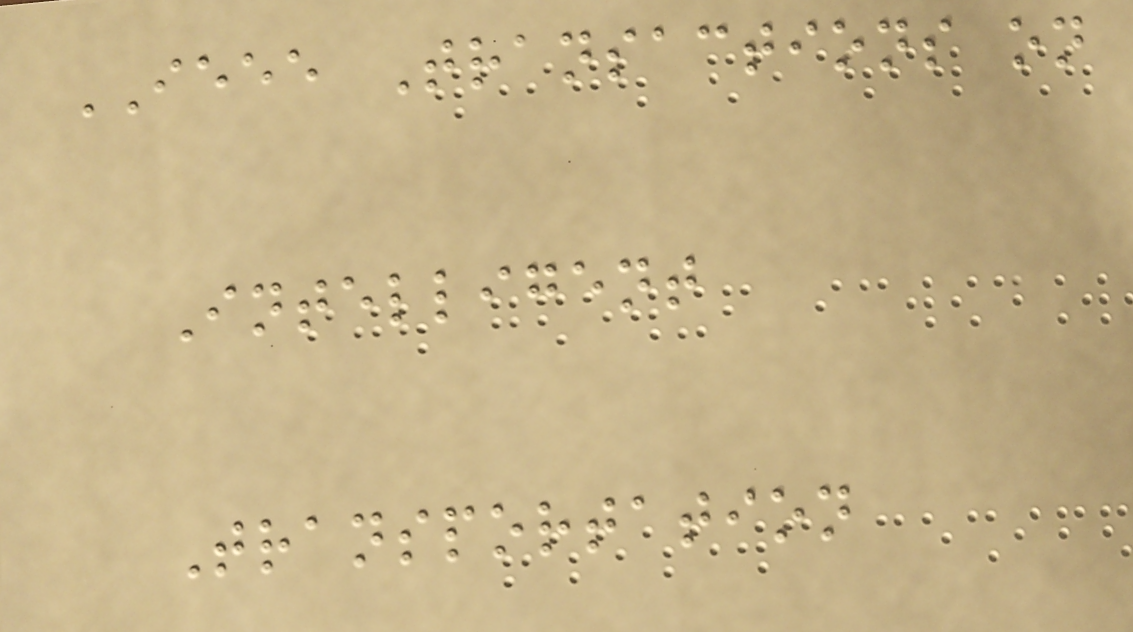IEEE Transactions on
Intelligent
Transportation
